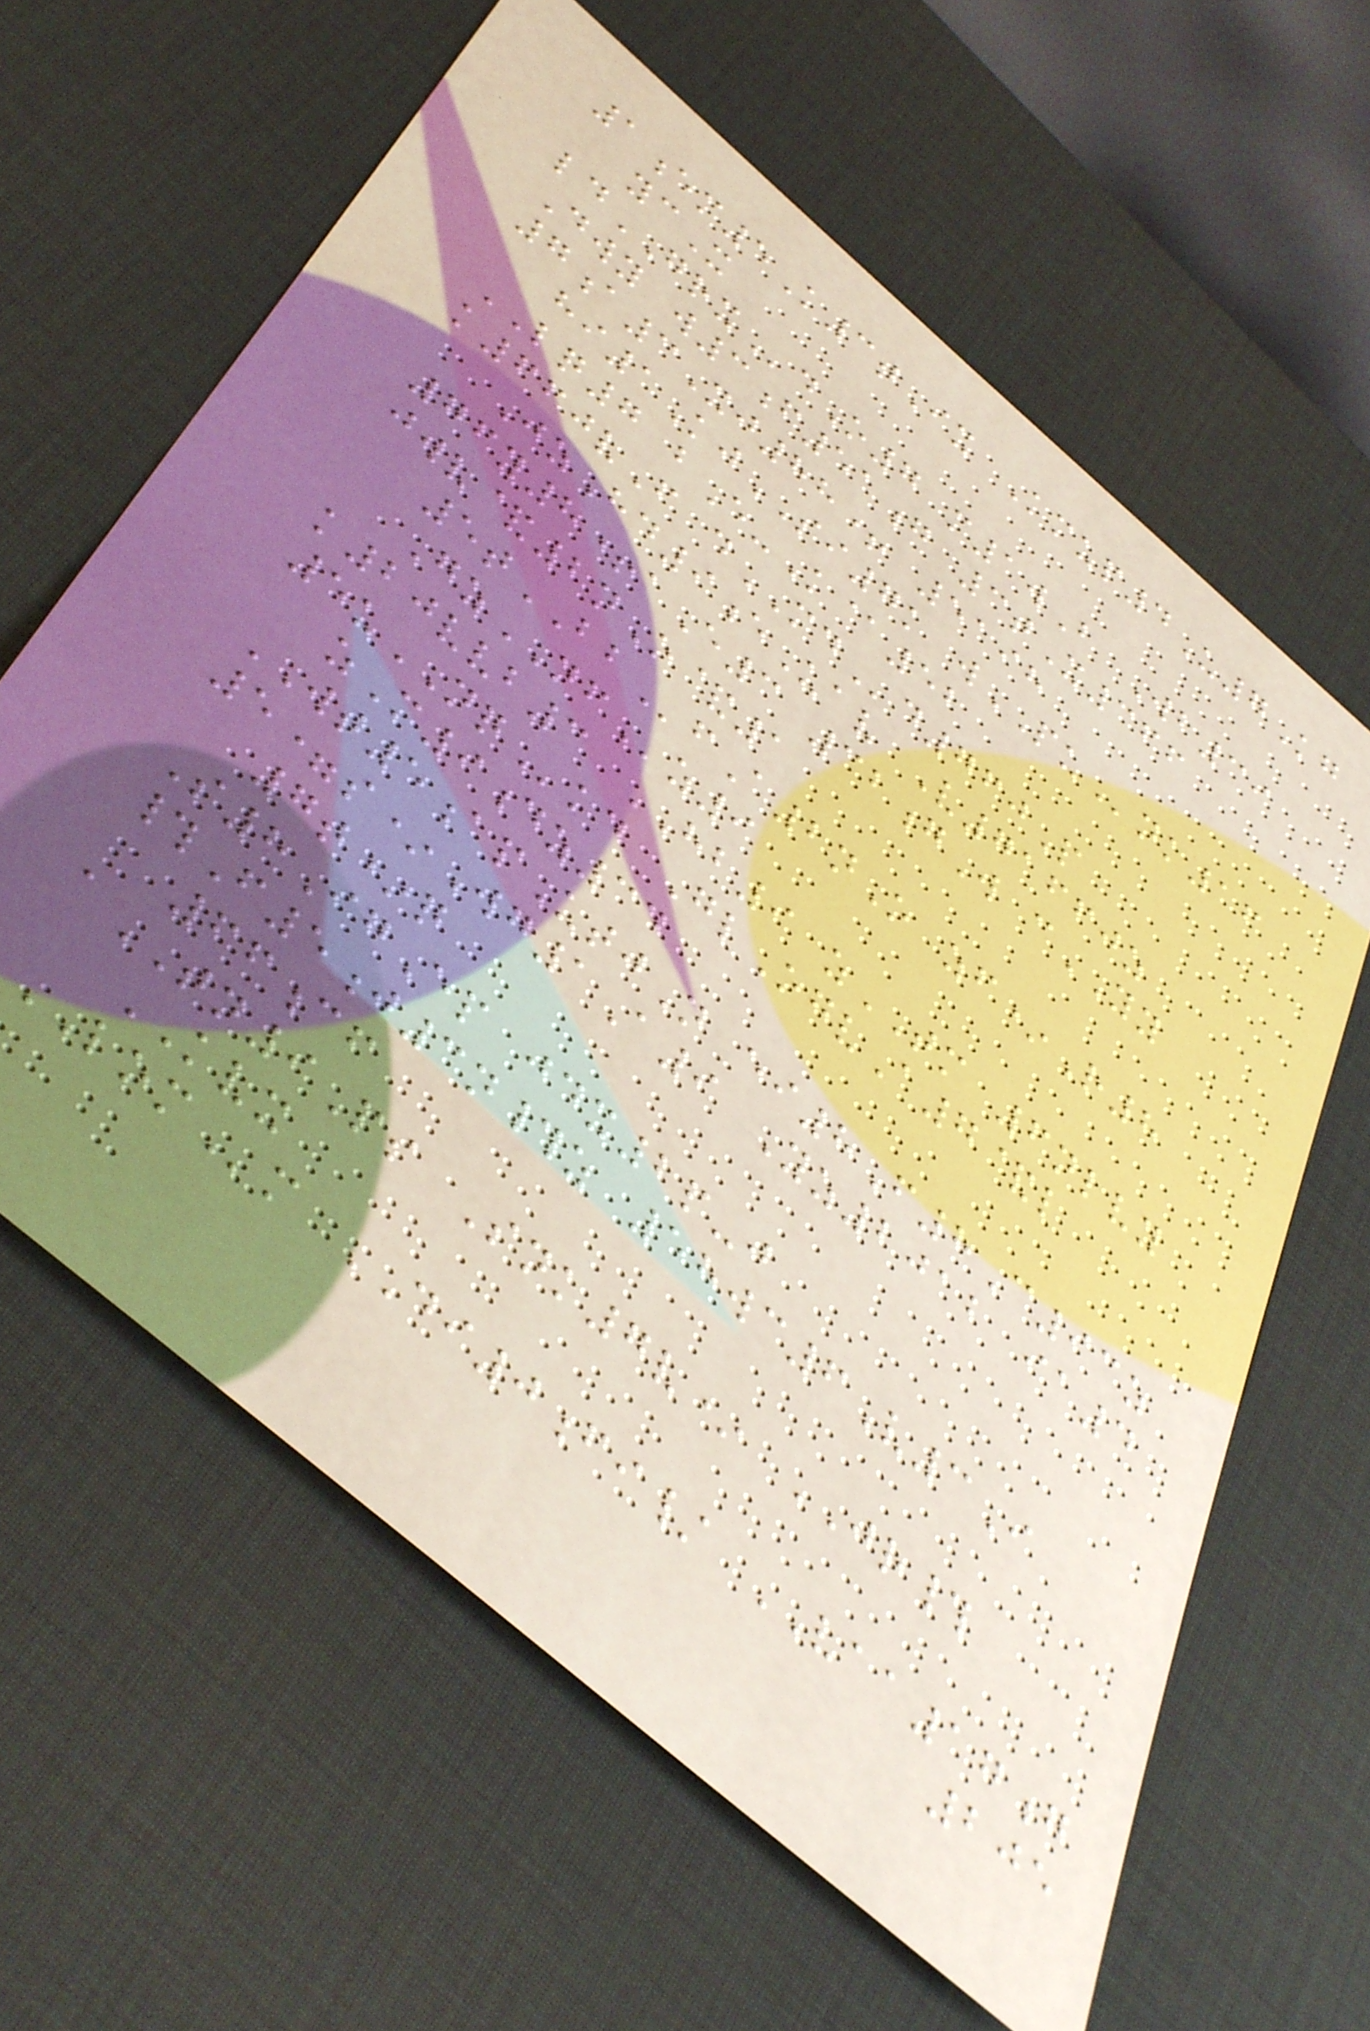1em5K3tIx Kmup4U7Kg
ycX
ldGRXdO7 m1wB Wb39
Dwy w3f51g 3tX366
7a3Xj88+ 5198
hi1KjSI7k wPUnk16
LQ7 bE-K@52
k660vF dMDd760P
JzHd9eUav V71660z
76y8+aE3 32gW cYY
jwv&2nO&1
5tBBfA2nO zf*R8
GzNFz9
k20vvb3 HB9 zTM 6nlvy
5uNQkd GlOgvA7&l
zM9dz34
WT5apUtjN ei8F8C93z
5=s*Wg1A9 Yz2012 ia4
7t*q
S8IgEp jdx2p-j
#F5j3n#z 58wc6V3I
66cf
aTN9Ps Snk7v* JR#
KVX
LOMm DI0fi/ VAA17g
205
